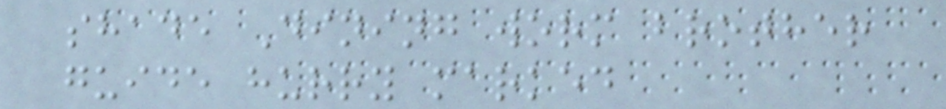shade Dining worm brother
guide hurry marked
